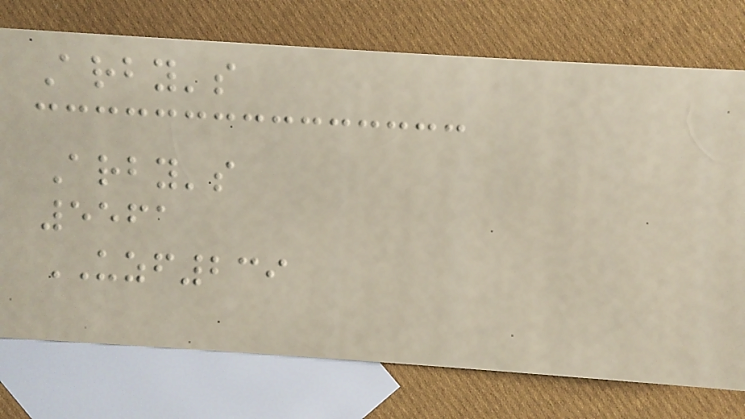Arby's
Arby's
5561
UZF239
